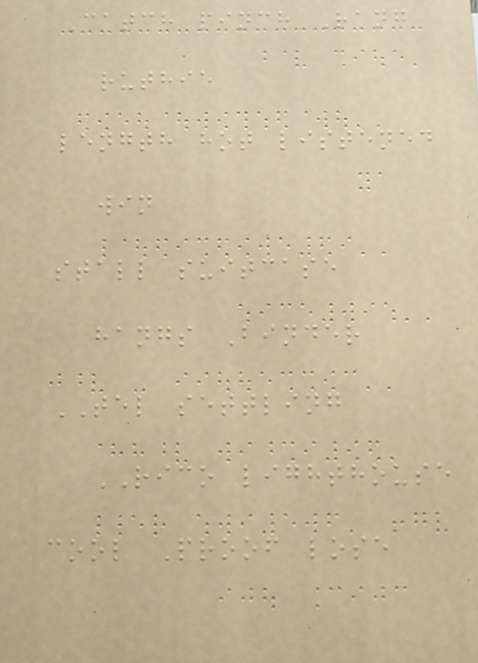Catch pinch Rang
ruthie
length hot listened
win
stall suitcase
hangs Binder
TEL settling
RICO lighthouse
cool Proof lose
